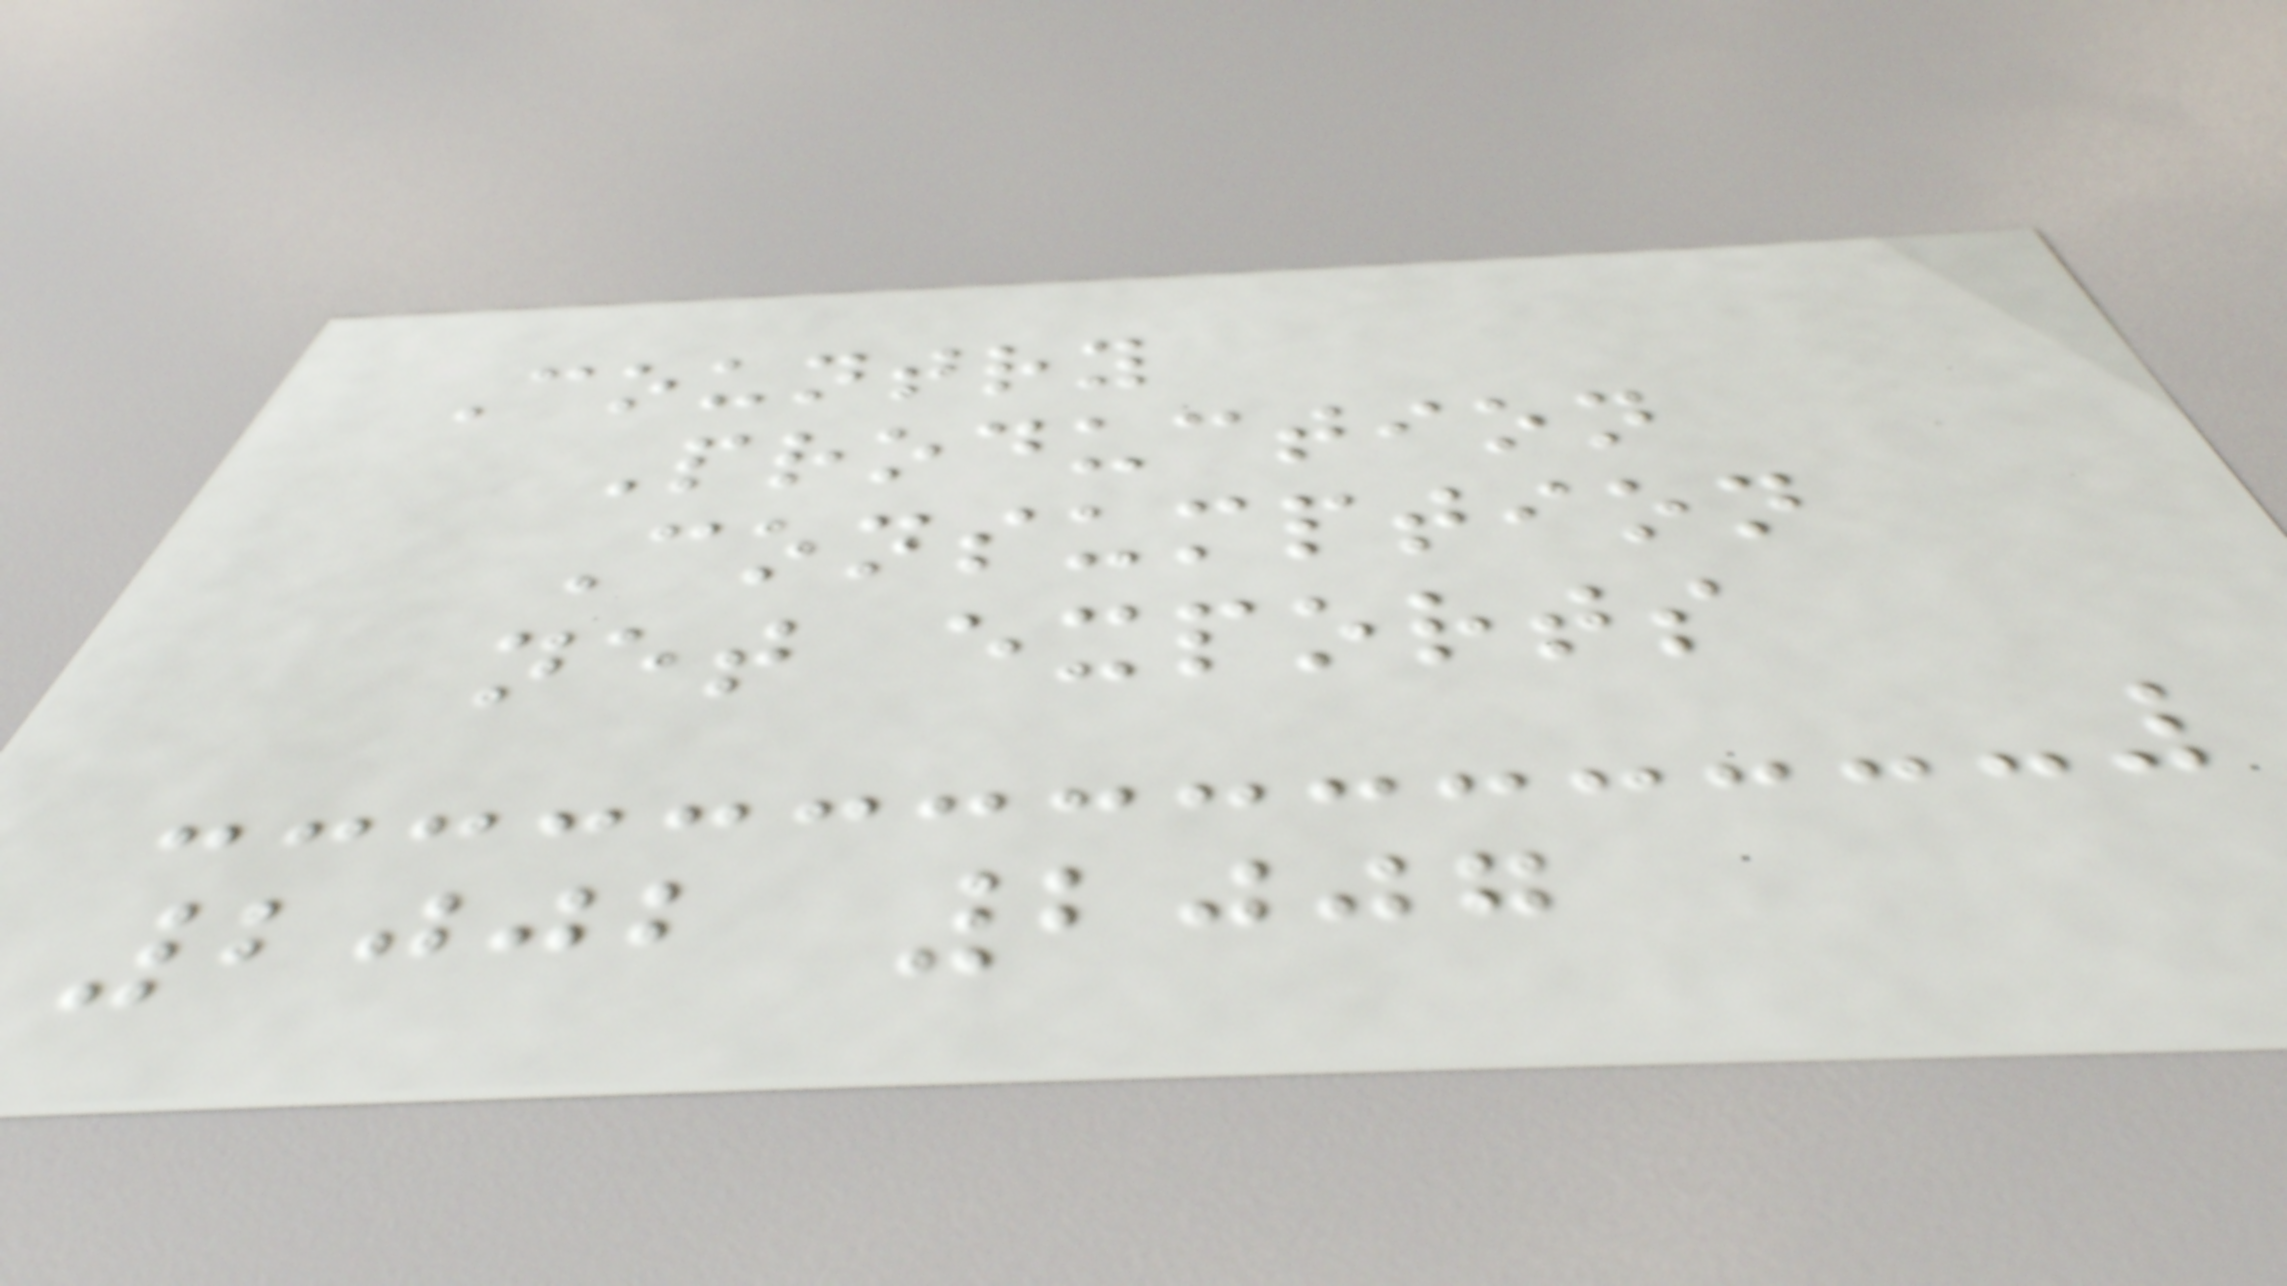Country
Production
Consumption
net exports
2002 2007
